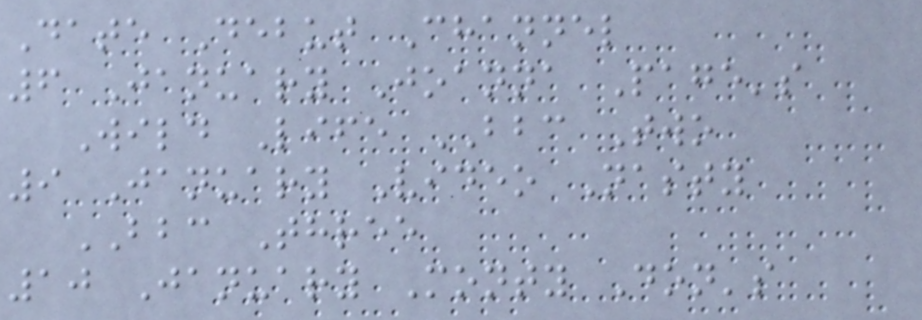Date Debut Channel
6 January Joanna Page's
Wild Life BBC Two
9 January Video Nasty
BBC Three
10 January Monty Don's
